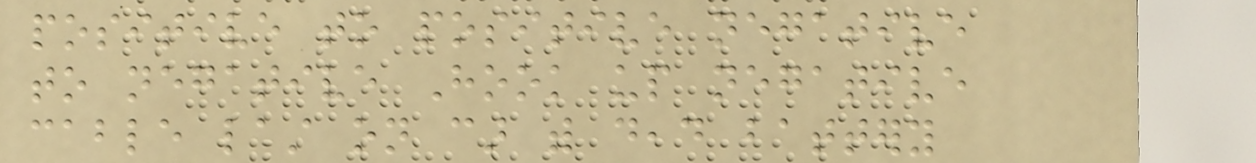positive to positive negative
to negative Hook up negative
cable last on car with dead battery
